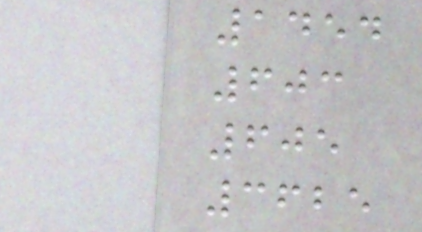1454
603
605
3625
